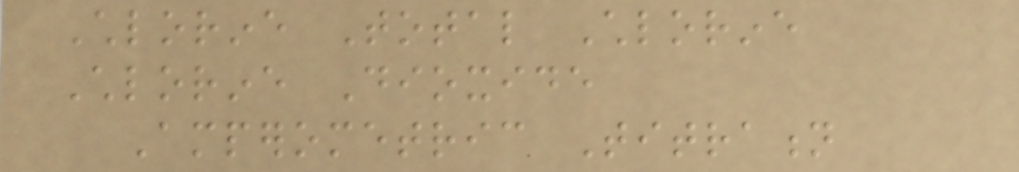Chlorine Total Chlorine
Chlorine Dioxide
Amperometric Titration
